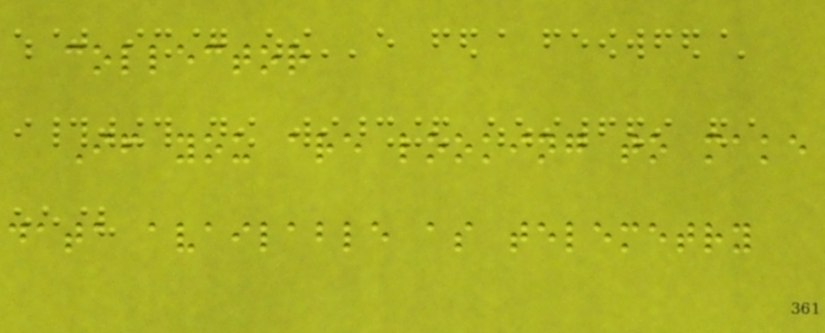collector
If you are looking to make
data available as telemetry
